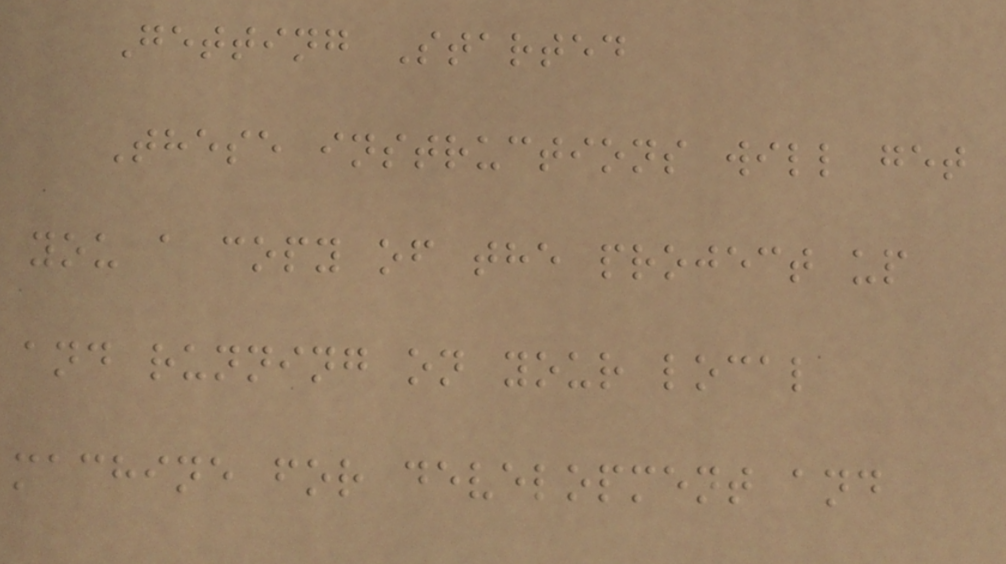Getting Started
These instructions will get
you a copy of the project up
and running on your local
machine for development and
